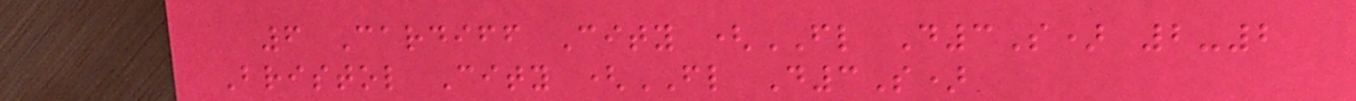6 Cardiff City (FL D3S) 2-2
Bristol City (FL D3S)
